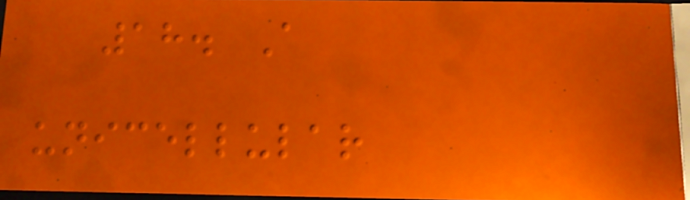18. A
unicellular
